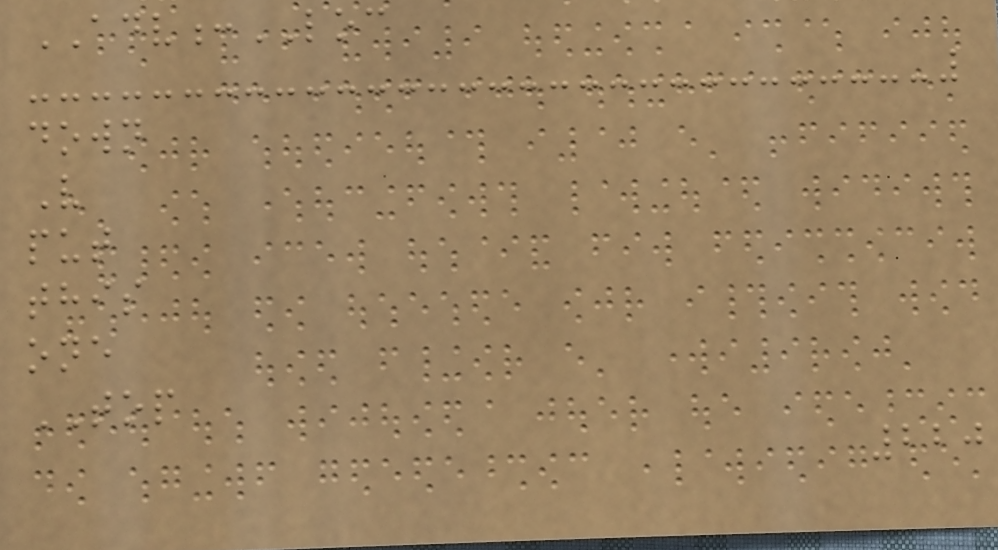ADV:LOC
down
V
put
this
one
TOP
220
